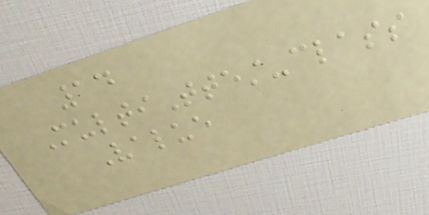14
MultiTtest-class
Value
